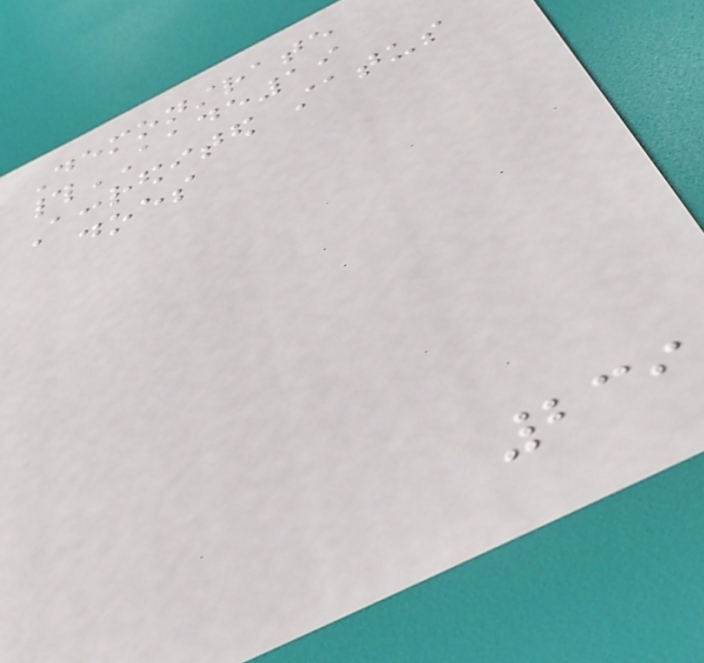Demonstrate
#AADE19
Accredited status
does
239
